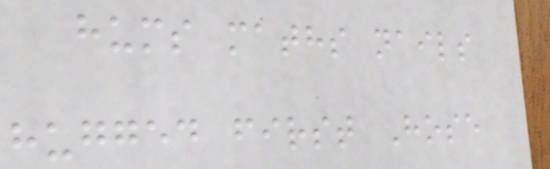hums maths nails
hugged first Hose
